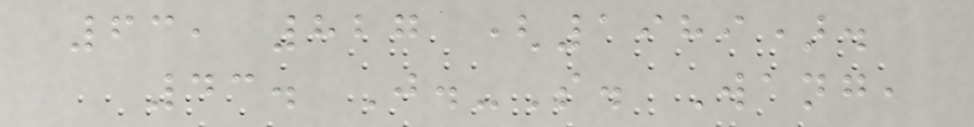63, 827 (1989).
43. J.-S. Wang,
